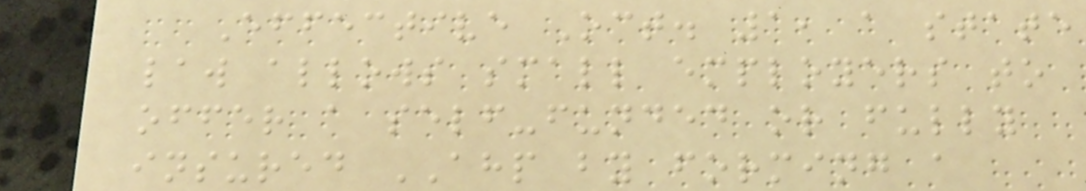Effective Oct. 1, a state
law allows small employers to
offer a self-funded or fully
insured AHP by forming a
